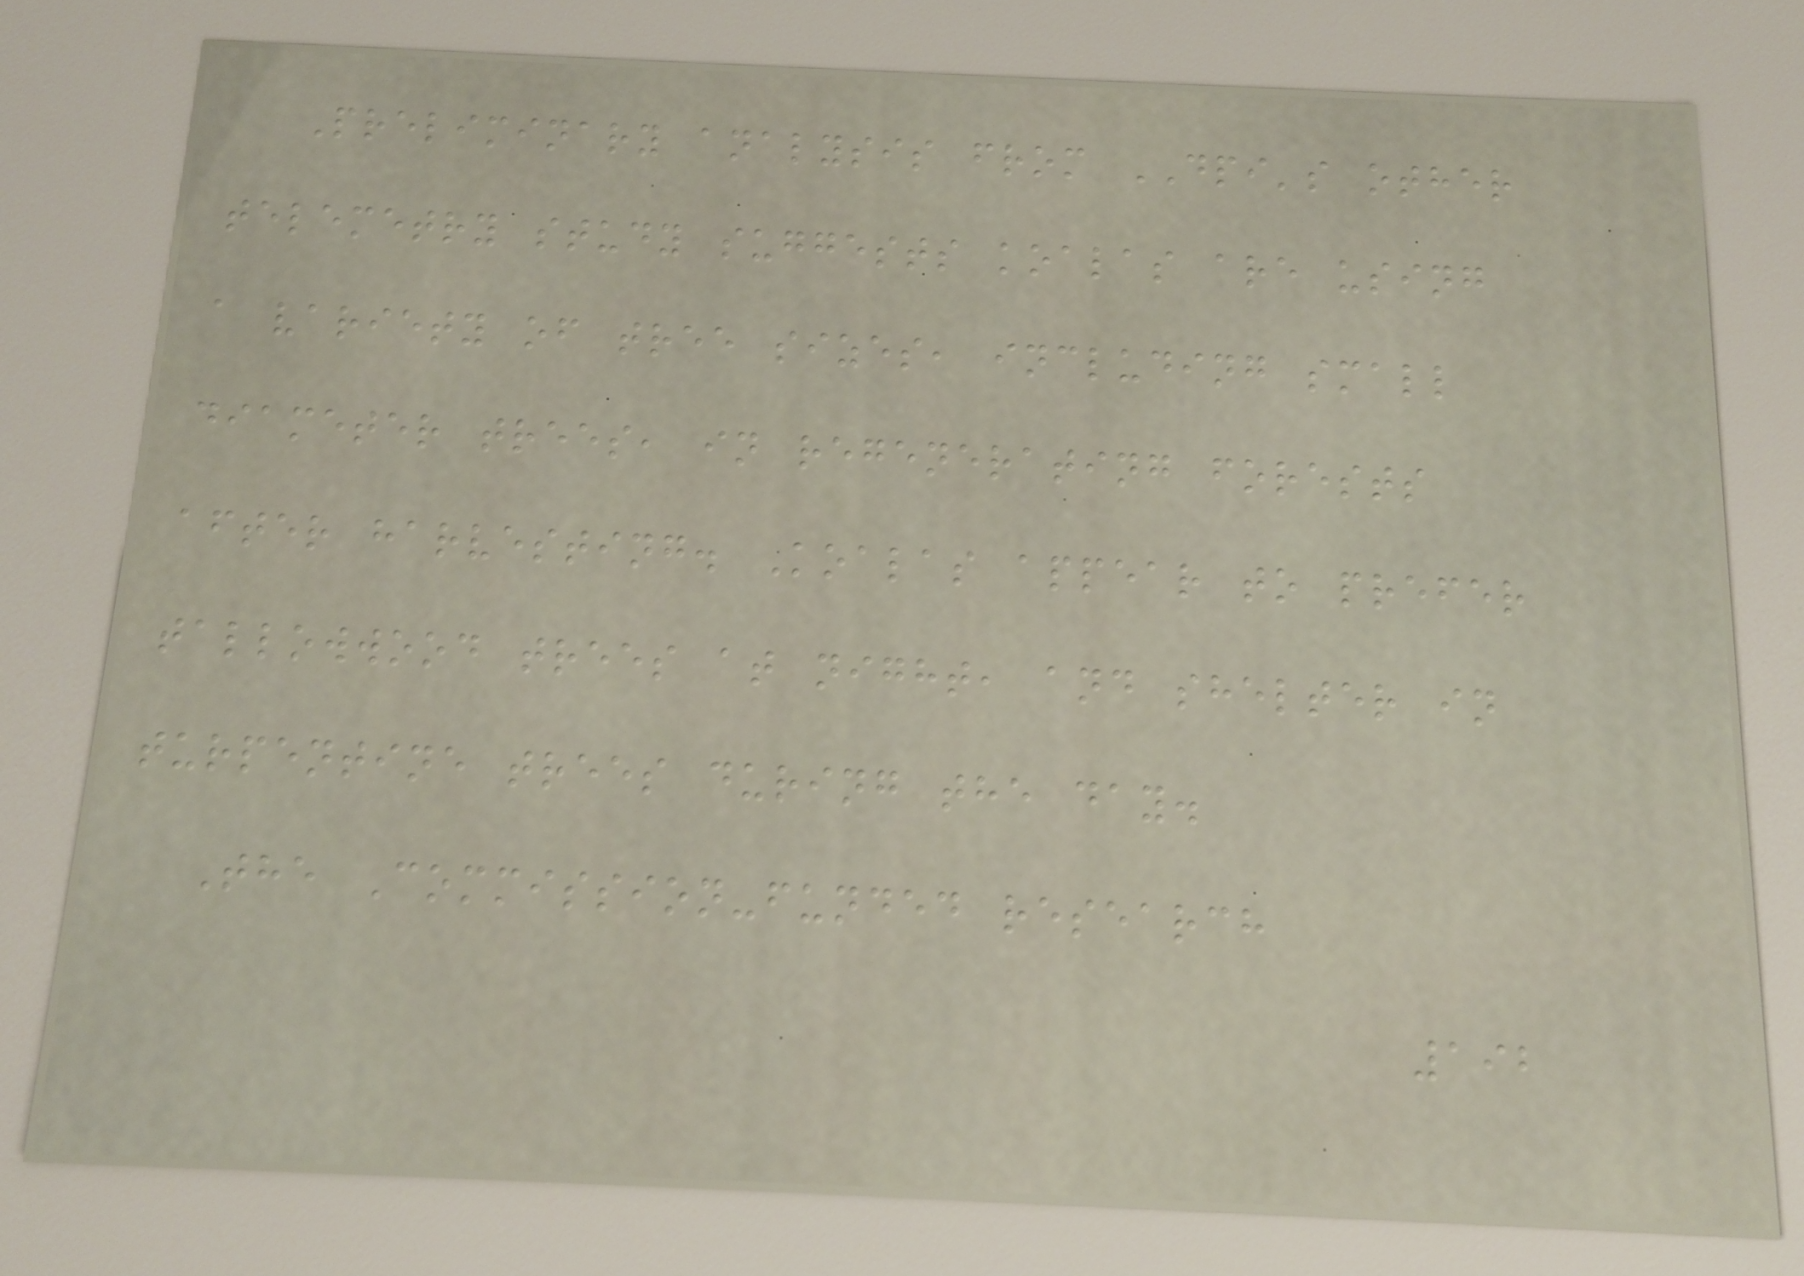Preliminary analysis from DPI's other
telemetry study suggests koalas are using
a variety of tree sizes, including small
diameter trees, in regenerating forests
after harvesting. Koalas appear to prefer
tallowwood trees at night, and shelter in
turpentine trees during the day.
The Commission-funded research
192
